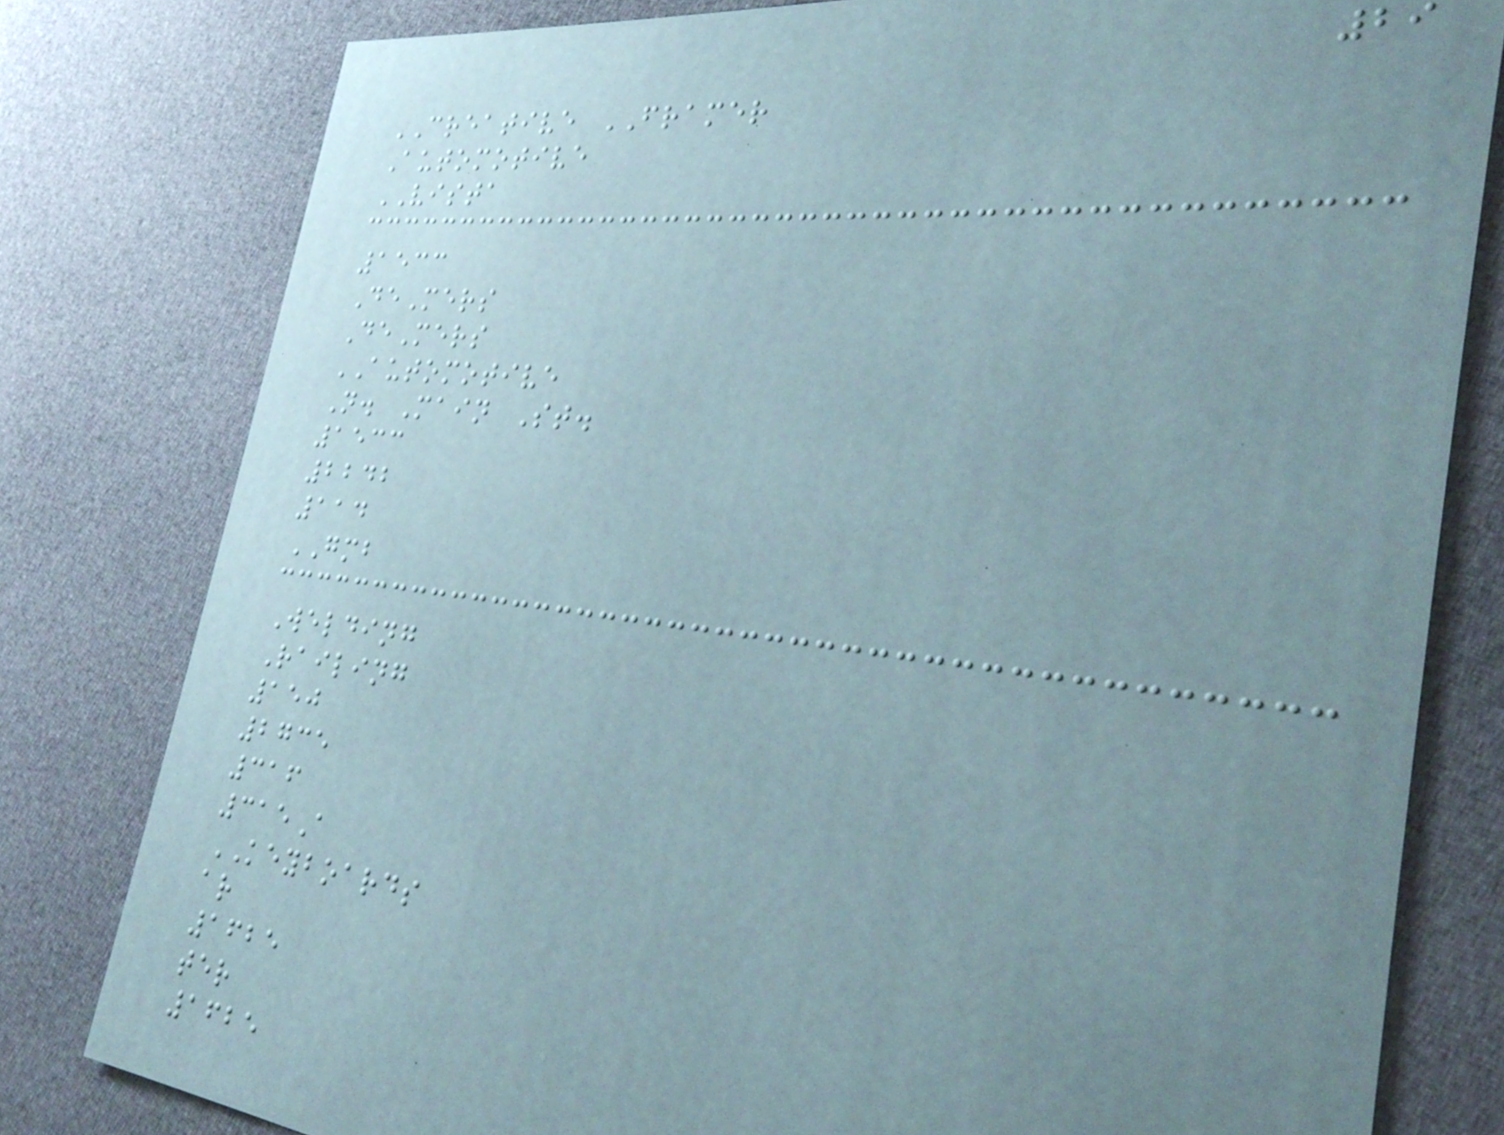29
CREATIVE FRAMER
Automotive
VISTA
1533
DeMers
DeMers
AUTOMOTIVE
N. Main St.
1533
2242
114
GMB
Welding
Railing
150
2735
316
315A
KEYBOARDS
ar
1625
ter
1625
